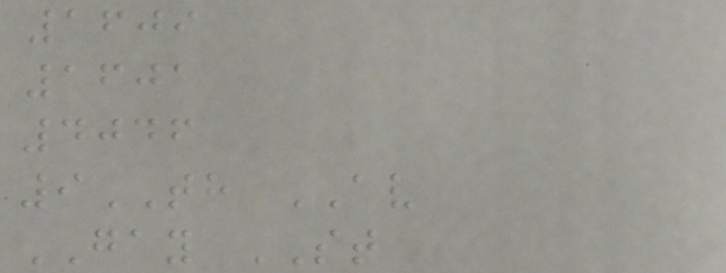1609
1601
4046
9TH AV
GAY ST
